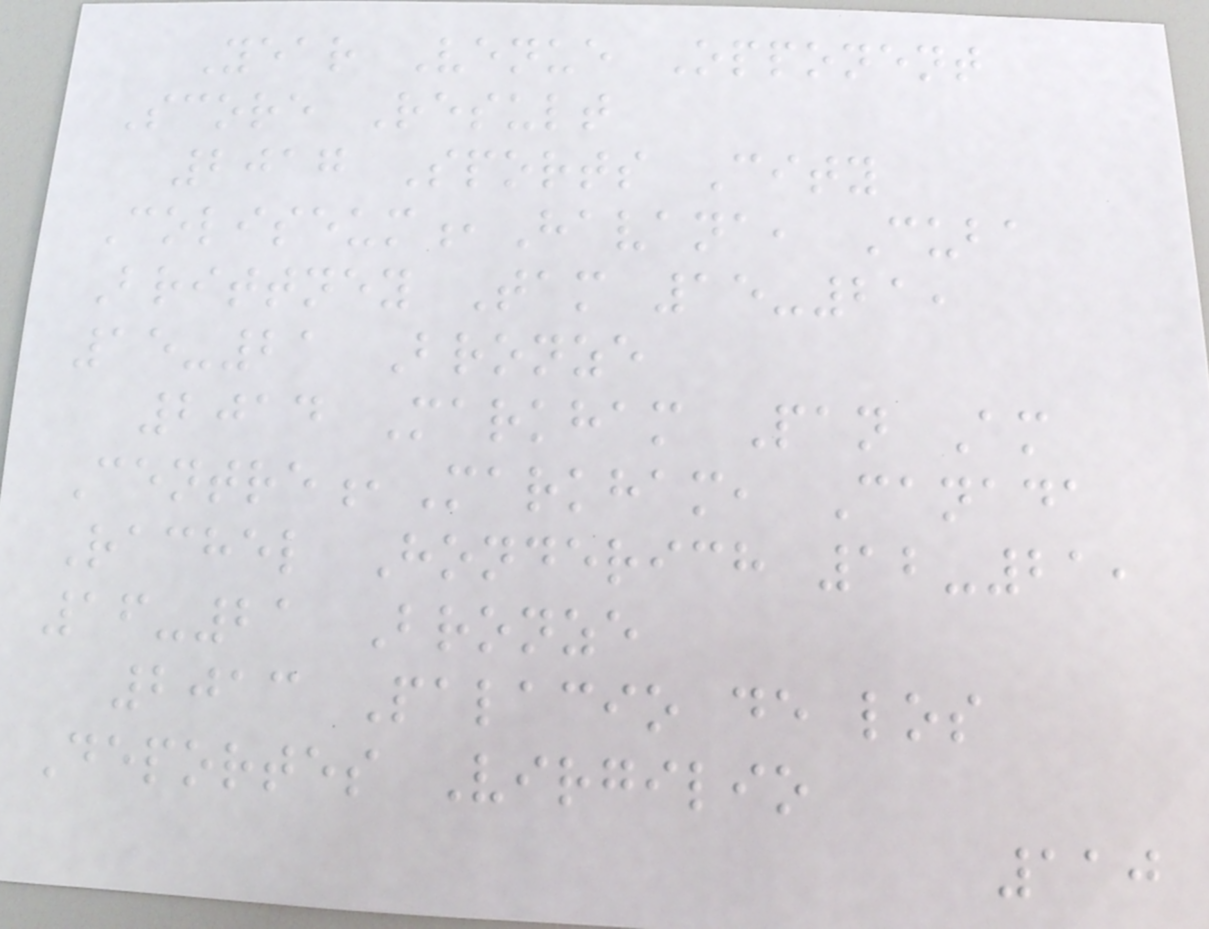Year Venue Opponent
Score Result
2017 Sports City
Coliseum,Havana, Cuba
Brittney Tam 15-21,
15-21 Bronze
2014 Markham Pan Am
Centre,Markham, Canada
Rachel Honderich 12-21,
16-21 Bronze
2013 Palacio de los
Deportes Virgilio
110
